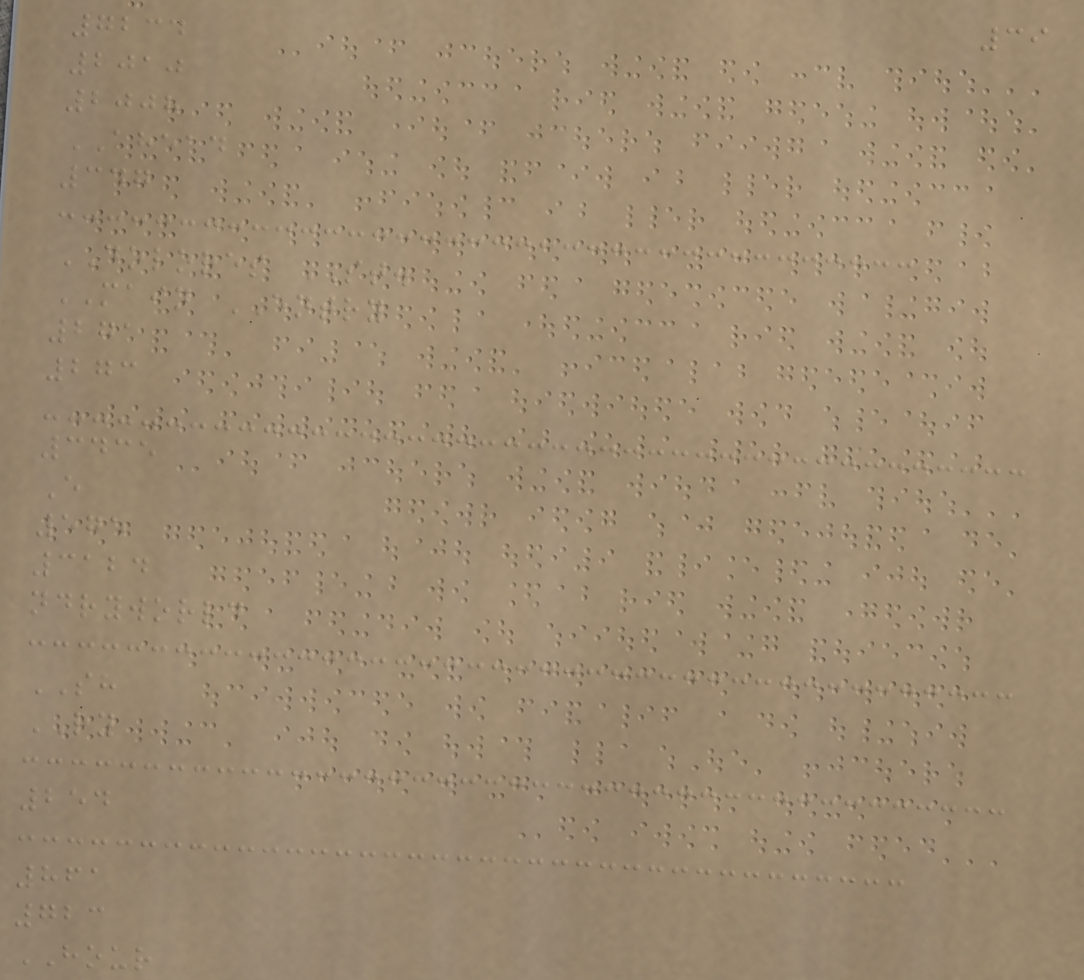39
7234
2010
2008
AHEAD
347
DOLORES ST.
MAIN ENTRY
271
273
3435
E
575
3124
ndryworld
SH
RY
254
861
723
HOUR
